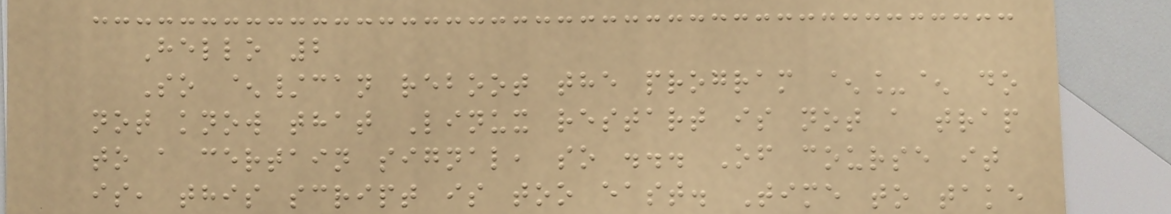Hello 2
So ^/can reboot the program ^_^ do
not know that Linux restart is not a trap
to a certain signal, so ... Of course it
is, this script is too east. Time to take
